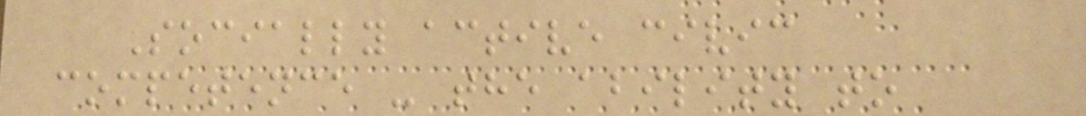Socially active civic
competence - the ability to
